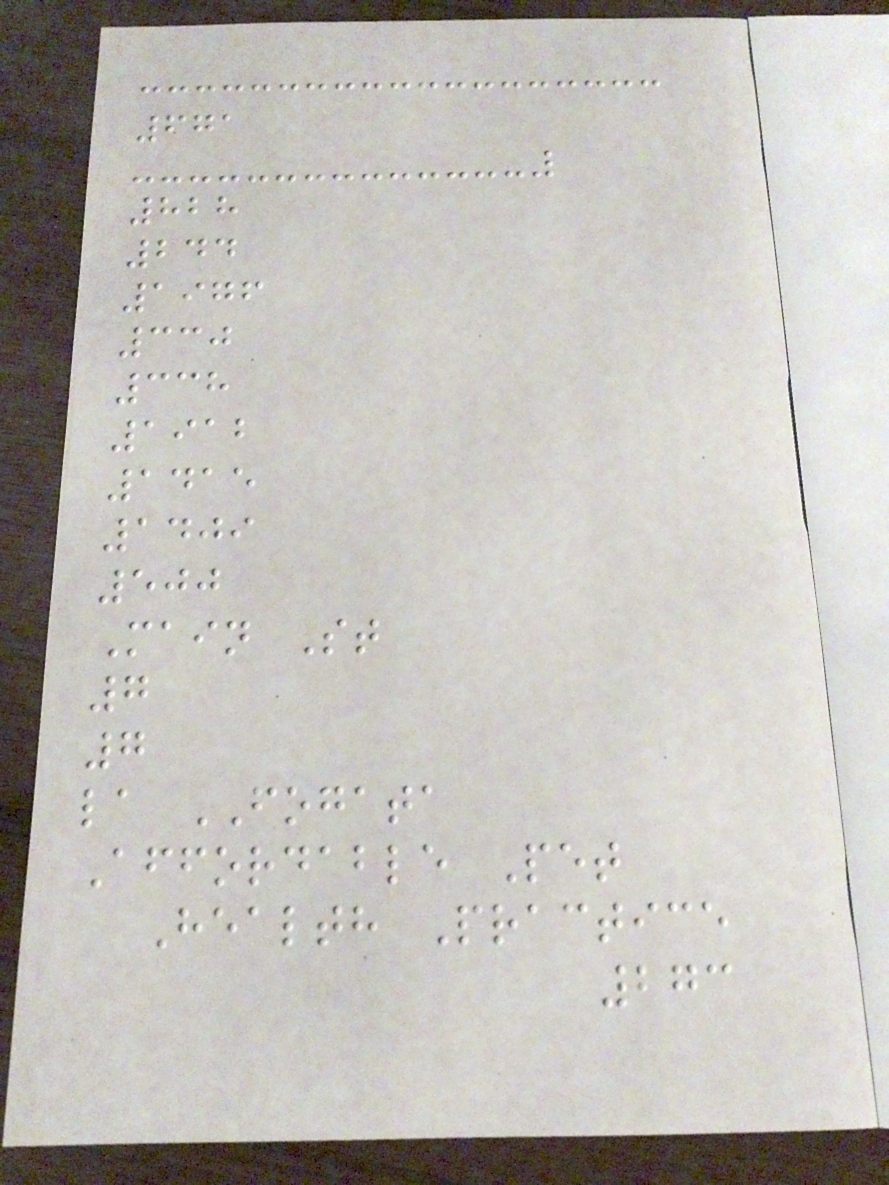671
828
244
1976
330
338
1912
1415
1409
500
Main St
7
7
la FOGATA
Affordable Pet
Health Practice
273
